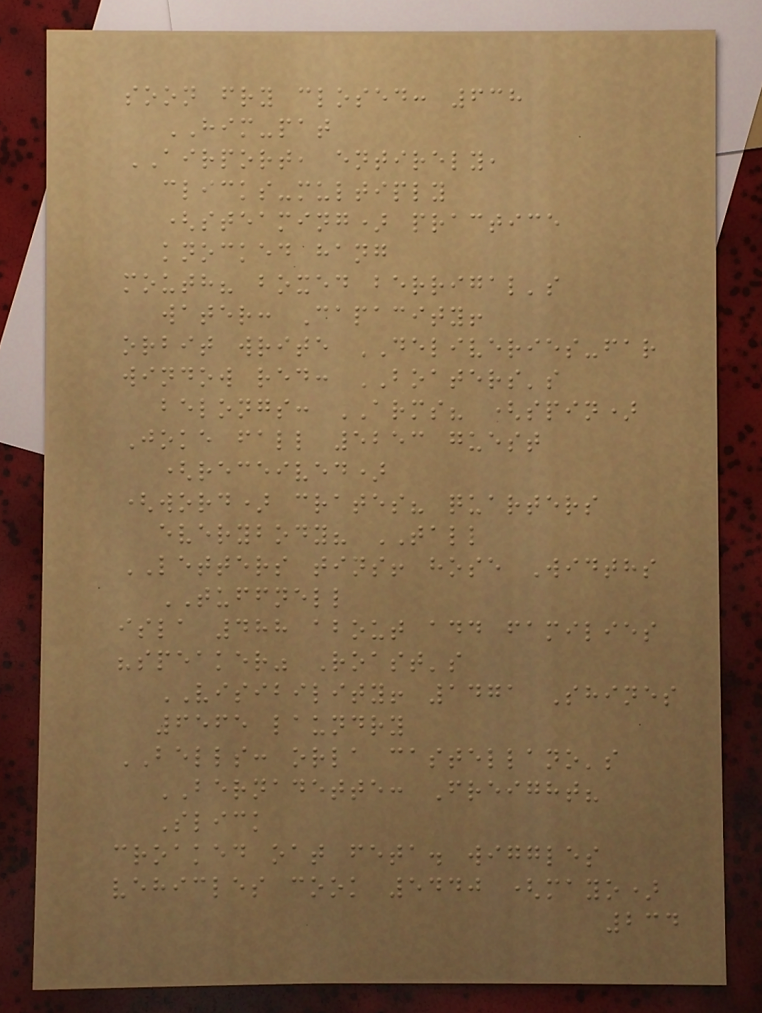soon fry closed: 638
HIM-pat
AIRPORT, entirely,
clicks-multiply
(steaming) practice
knocked hang
mouth? boxed berrigal's
water: Capacity!
orbit write DELIVERIES-far
window red: BOATERS's
belongs: ARMS? (spin)
Joke fall 5253 guest
(received)
(word) crates? quarters
everybody? TALL
LETTERS tins! hose Widths
TUFFNELL
isla 488 about add families
"speaker" Roast's
VISIBILITY! 1471 Shines
6565 laundry
BELLS: orla castellano's
BERNADETTE: Freight?
Slick
croaked oat feta. wiggles
vehicles cook 5440 (mayo)
234
